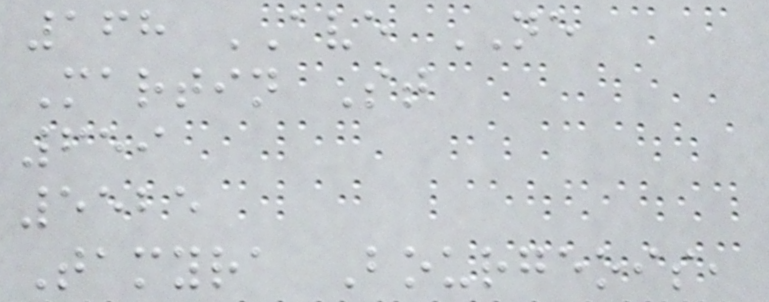168 AVE NE
Martin St
659
5525
Tamyra Bourgeois,
